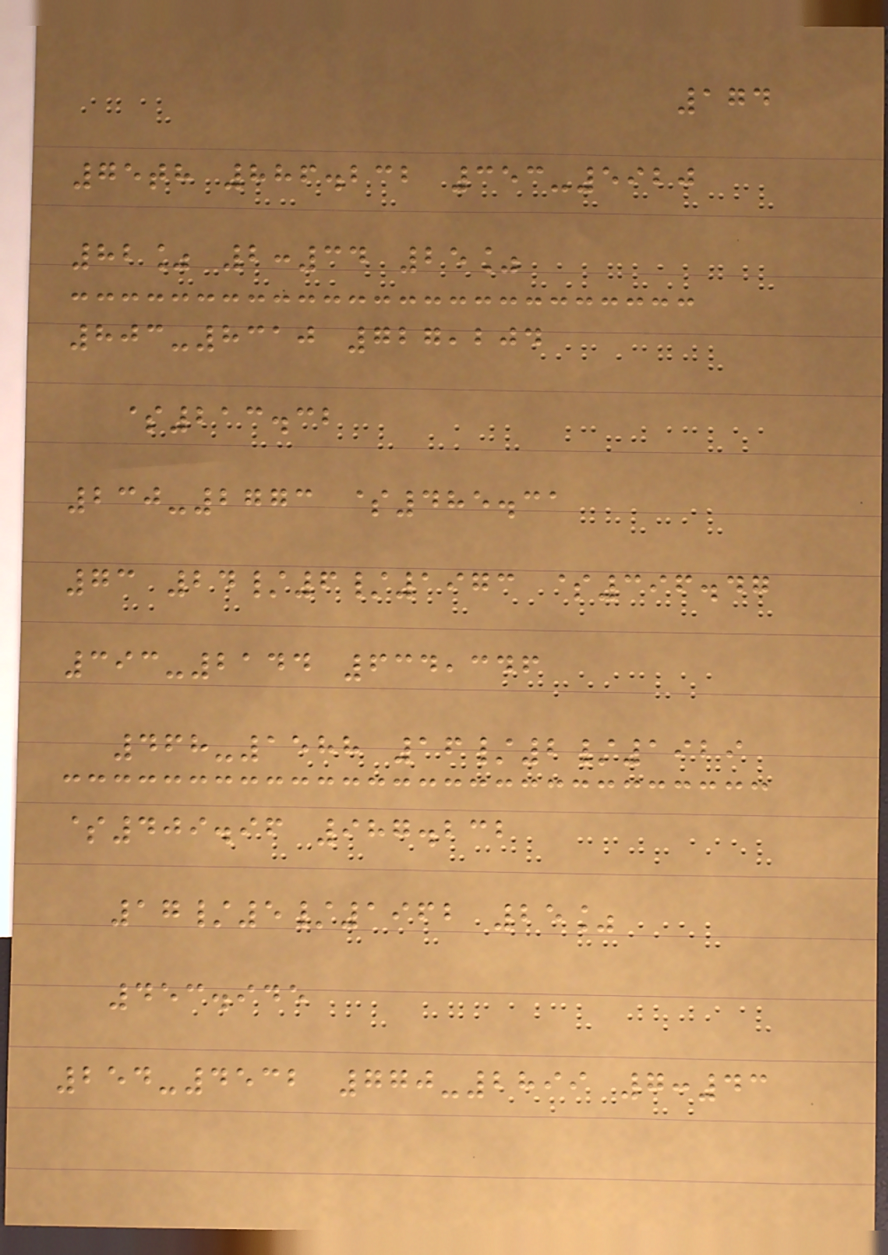174
75th 886.232 353-5920
82% 2:34 25%
803-8310 727,204
$213.32
230-2773 $485.31
73 24/6/1973 $396.47
393-2144 634,346
468-1588 16/2/1929
$409.96 987.232
17/5/1962 25%
453.945
254-4532 770-2899 7:43
